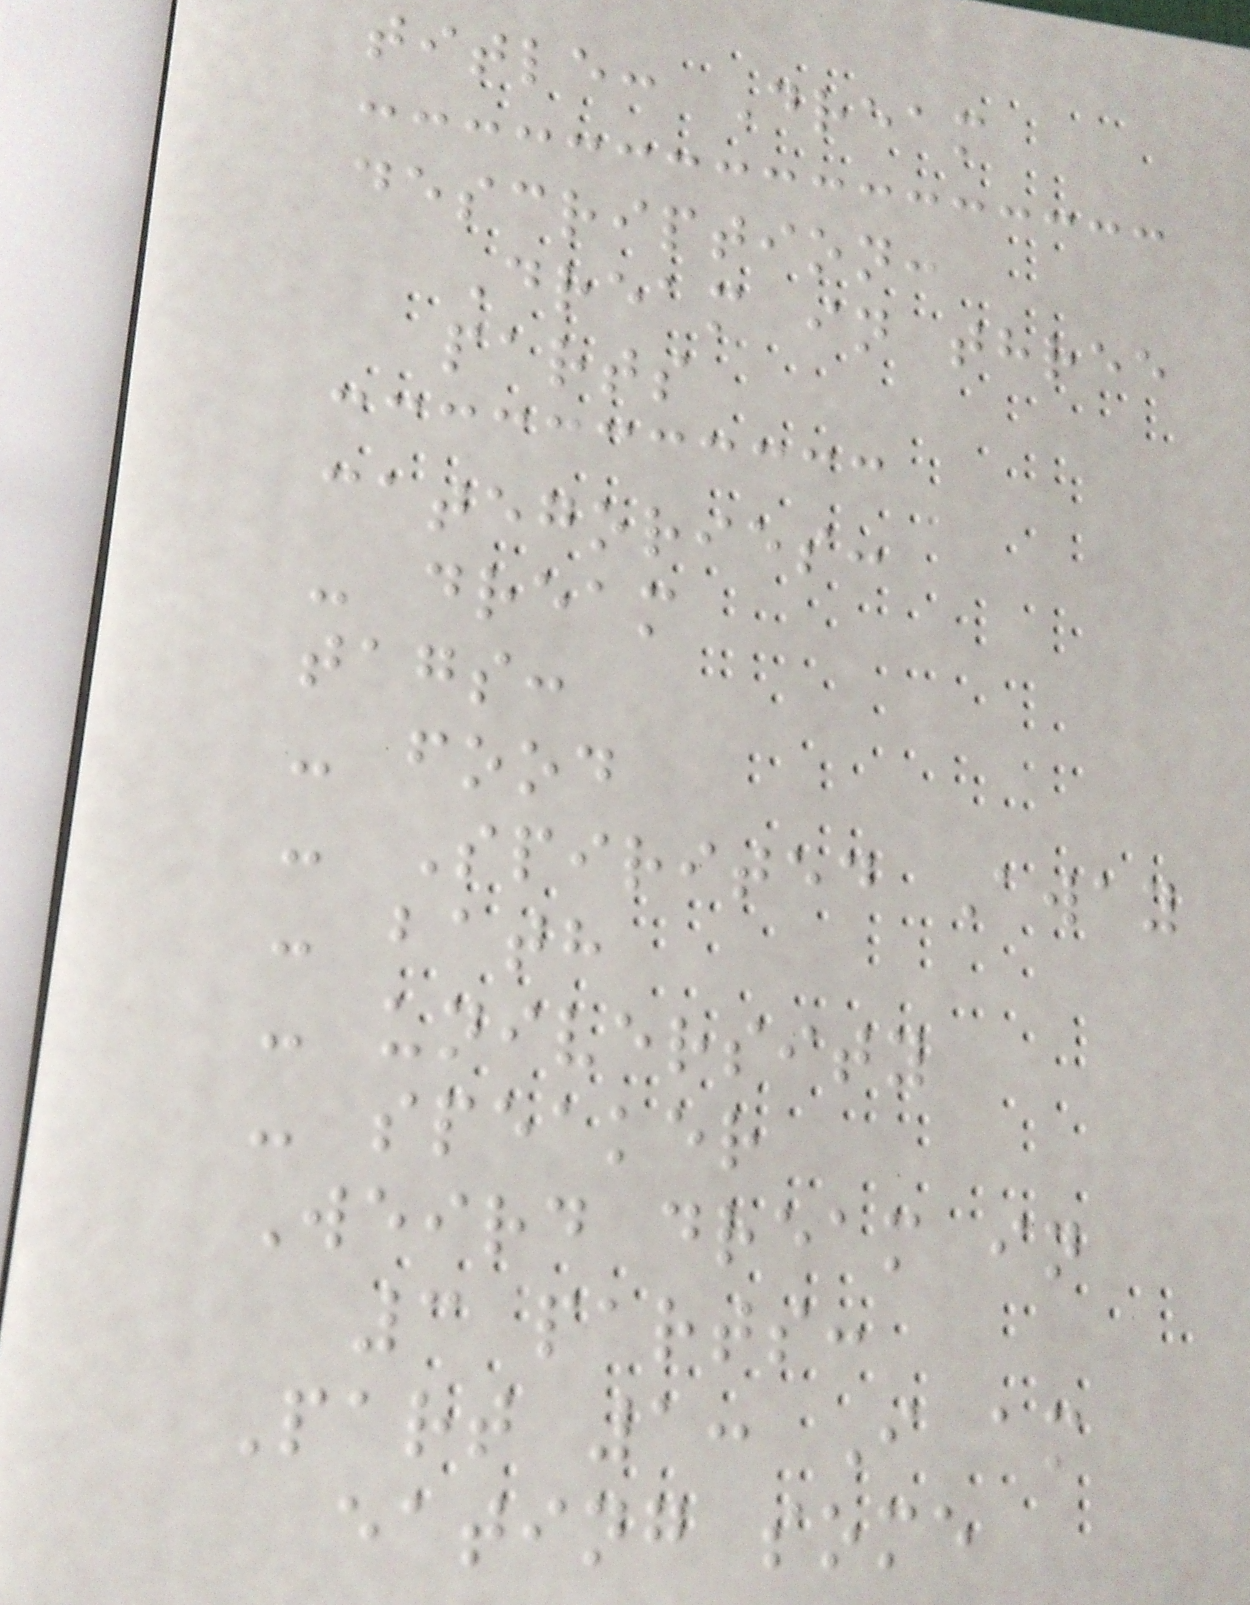title: Dream
description:
Dream in three
parts
categories:
- dream
tags:
- food
- Spirited Away
- bath
- university
- speaker
Weird dream in
3 parts:
Part 1: I am
eating some
